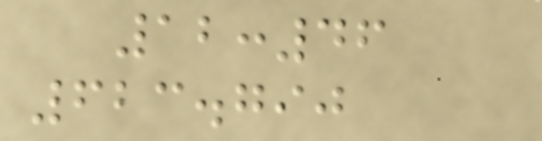12:46
623.790
